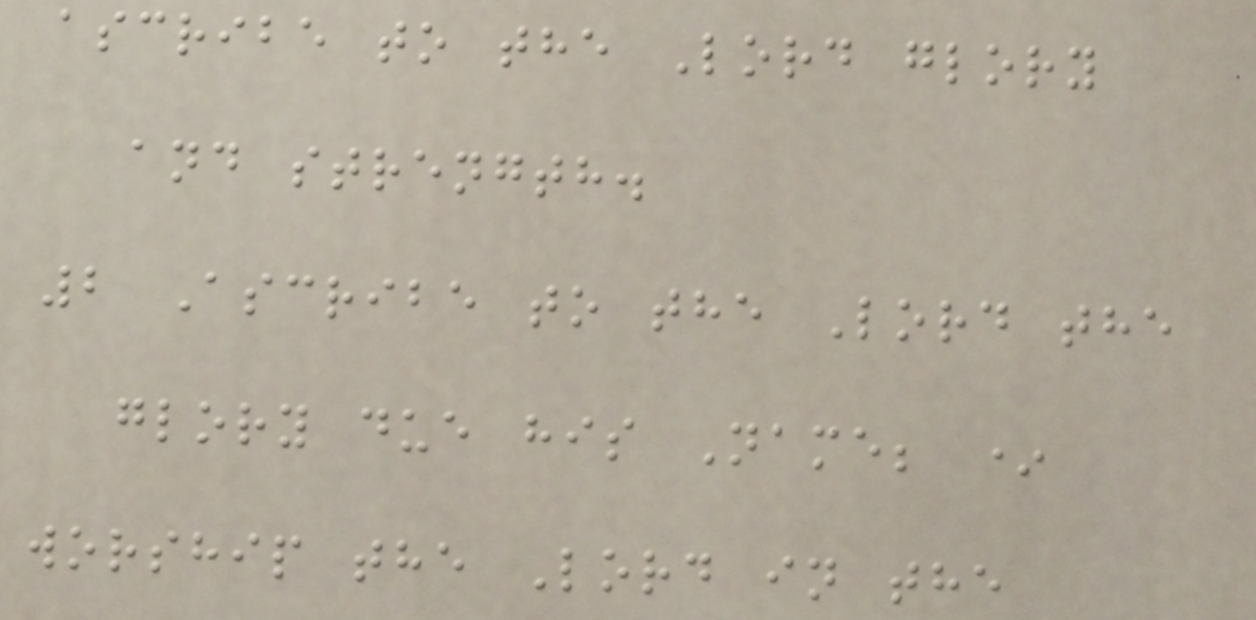ascribe to the Lord glory
and strength.
2 Ascribe to the Lord the
glory due his Name; *
worship the Lord in the
